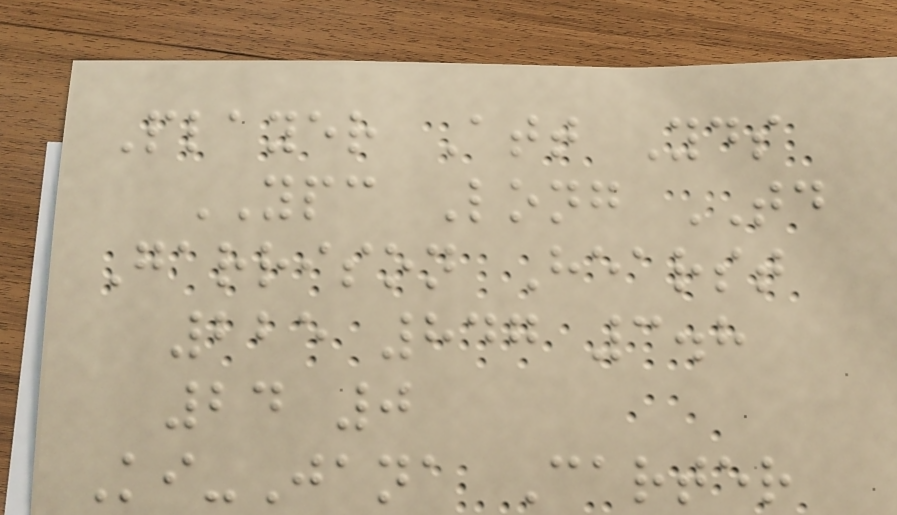Player Att Yds
YPC Long TD
Garrison Hearst
225 847 3.8
24 0
Ki-Jana Carter
